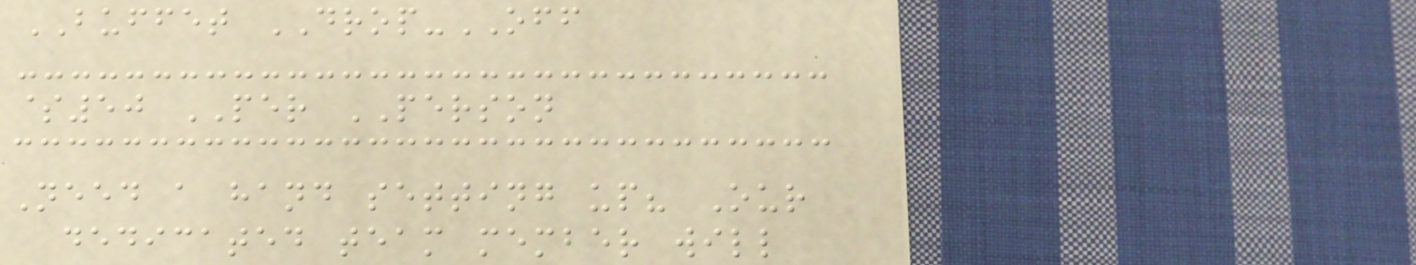BUFFET DROP-OFF
$50 PER PERSON
Need a hand setting up? Our
dedicated team member will
